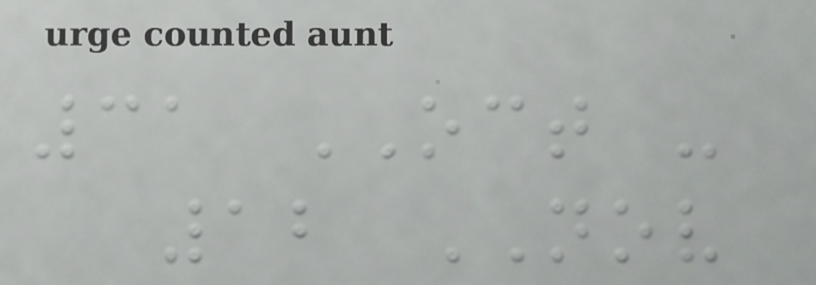31 OCT -
12 NOV
